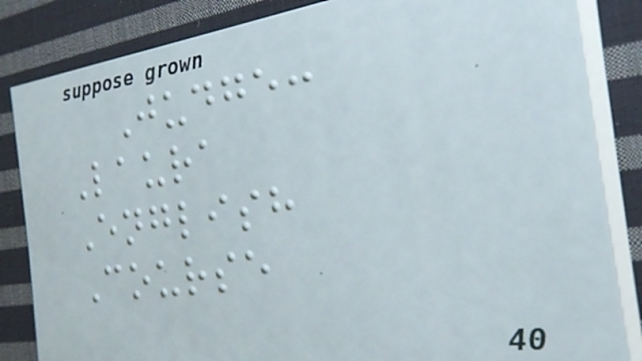Judge:
Laura
English
Course
